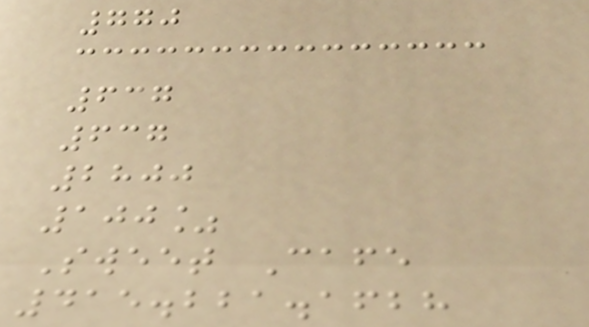770
637
637
2800
100%
Sweet Cafe
415.221.1628
